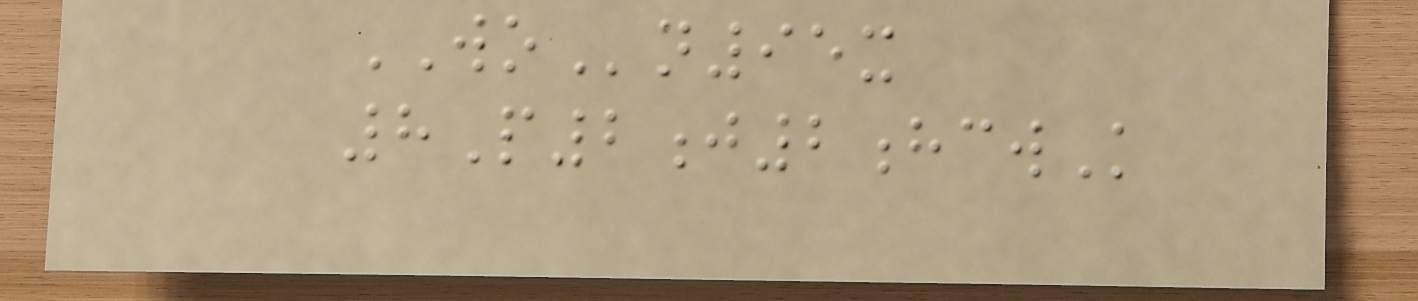WOn95x
8P2j2hcwK
